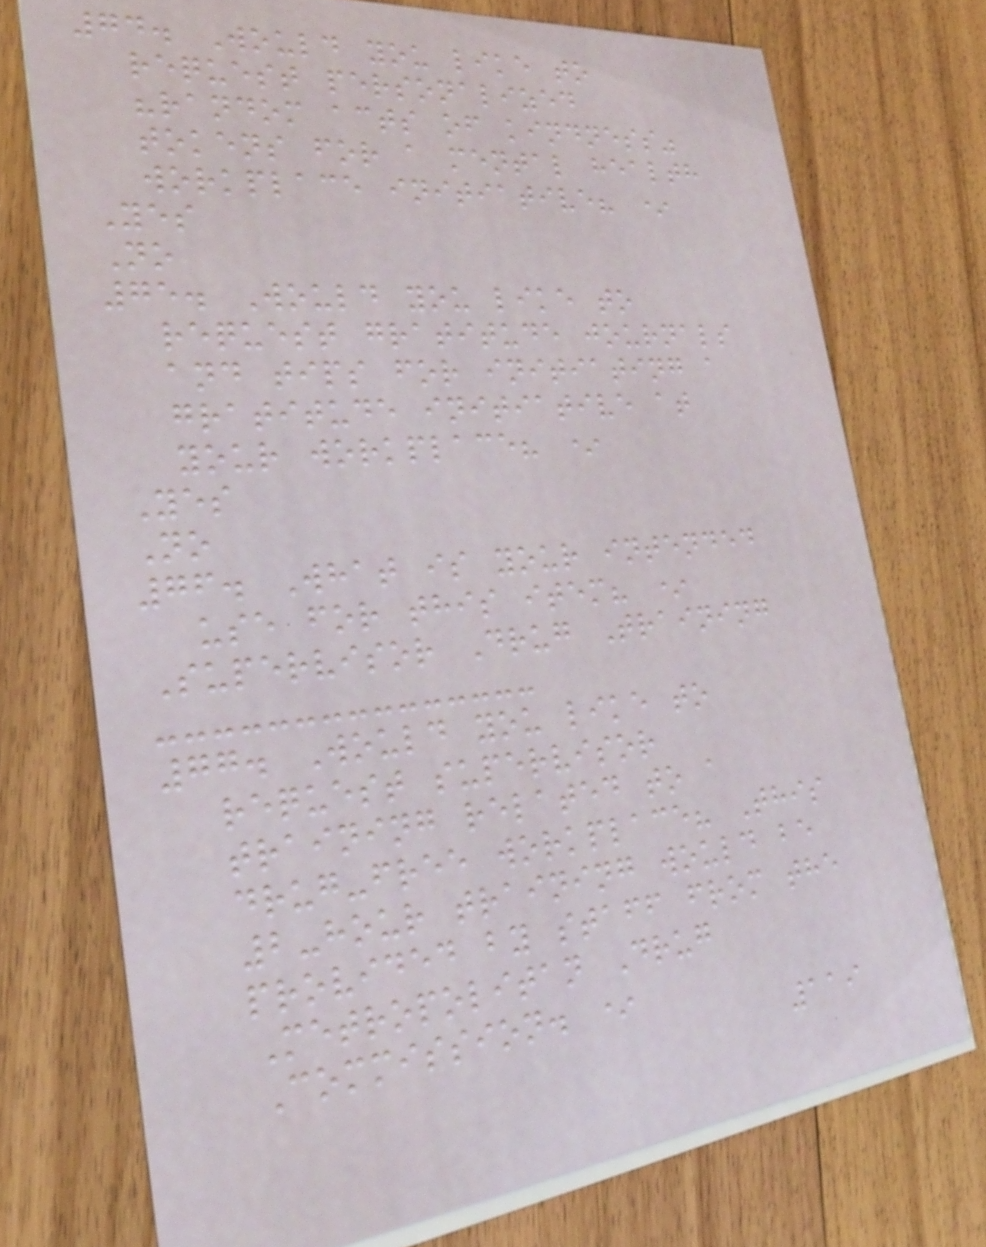74. Would you like to
request personalized
"random acts of kindness"
tokens for a mental health
workplace initiative? *
Yes
No
75. Would you like to
request gratitude journals
and tips for initiating a
gratitude initiative at
your workplace? *
Yes
No
76. What is your intended
use for this item? *
Supervisor Drug Training
77. Would you like to
request supervisor
training related to a
drug-free workplace? This
2-hour training would be
provided by staff from the
Metropolitan Drug
Commission. *
119
